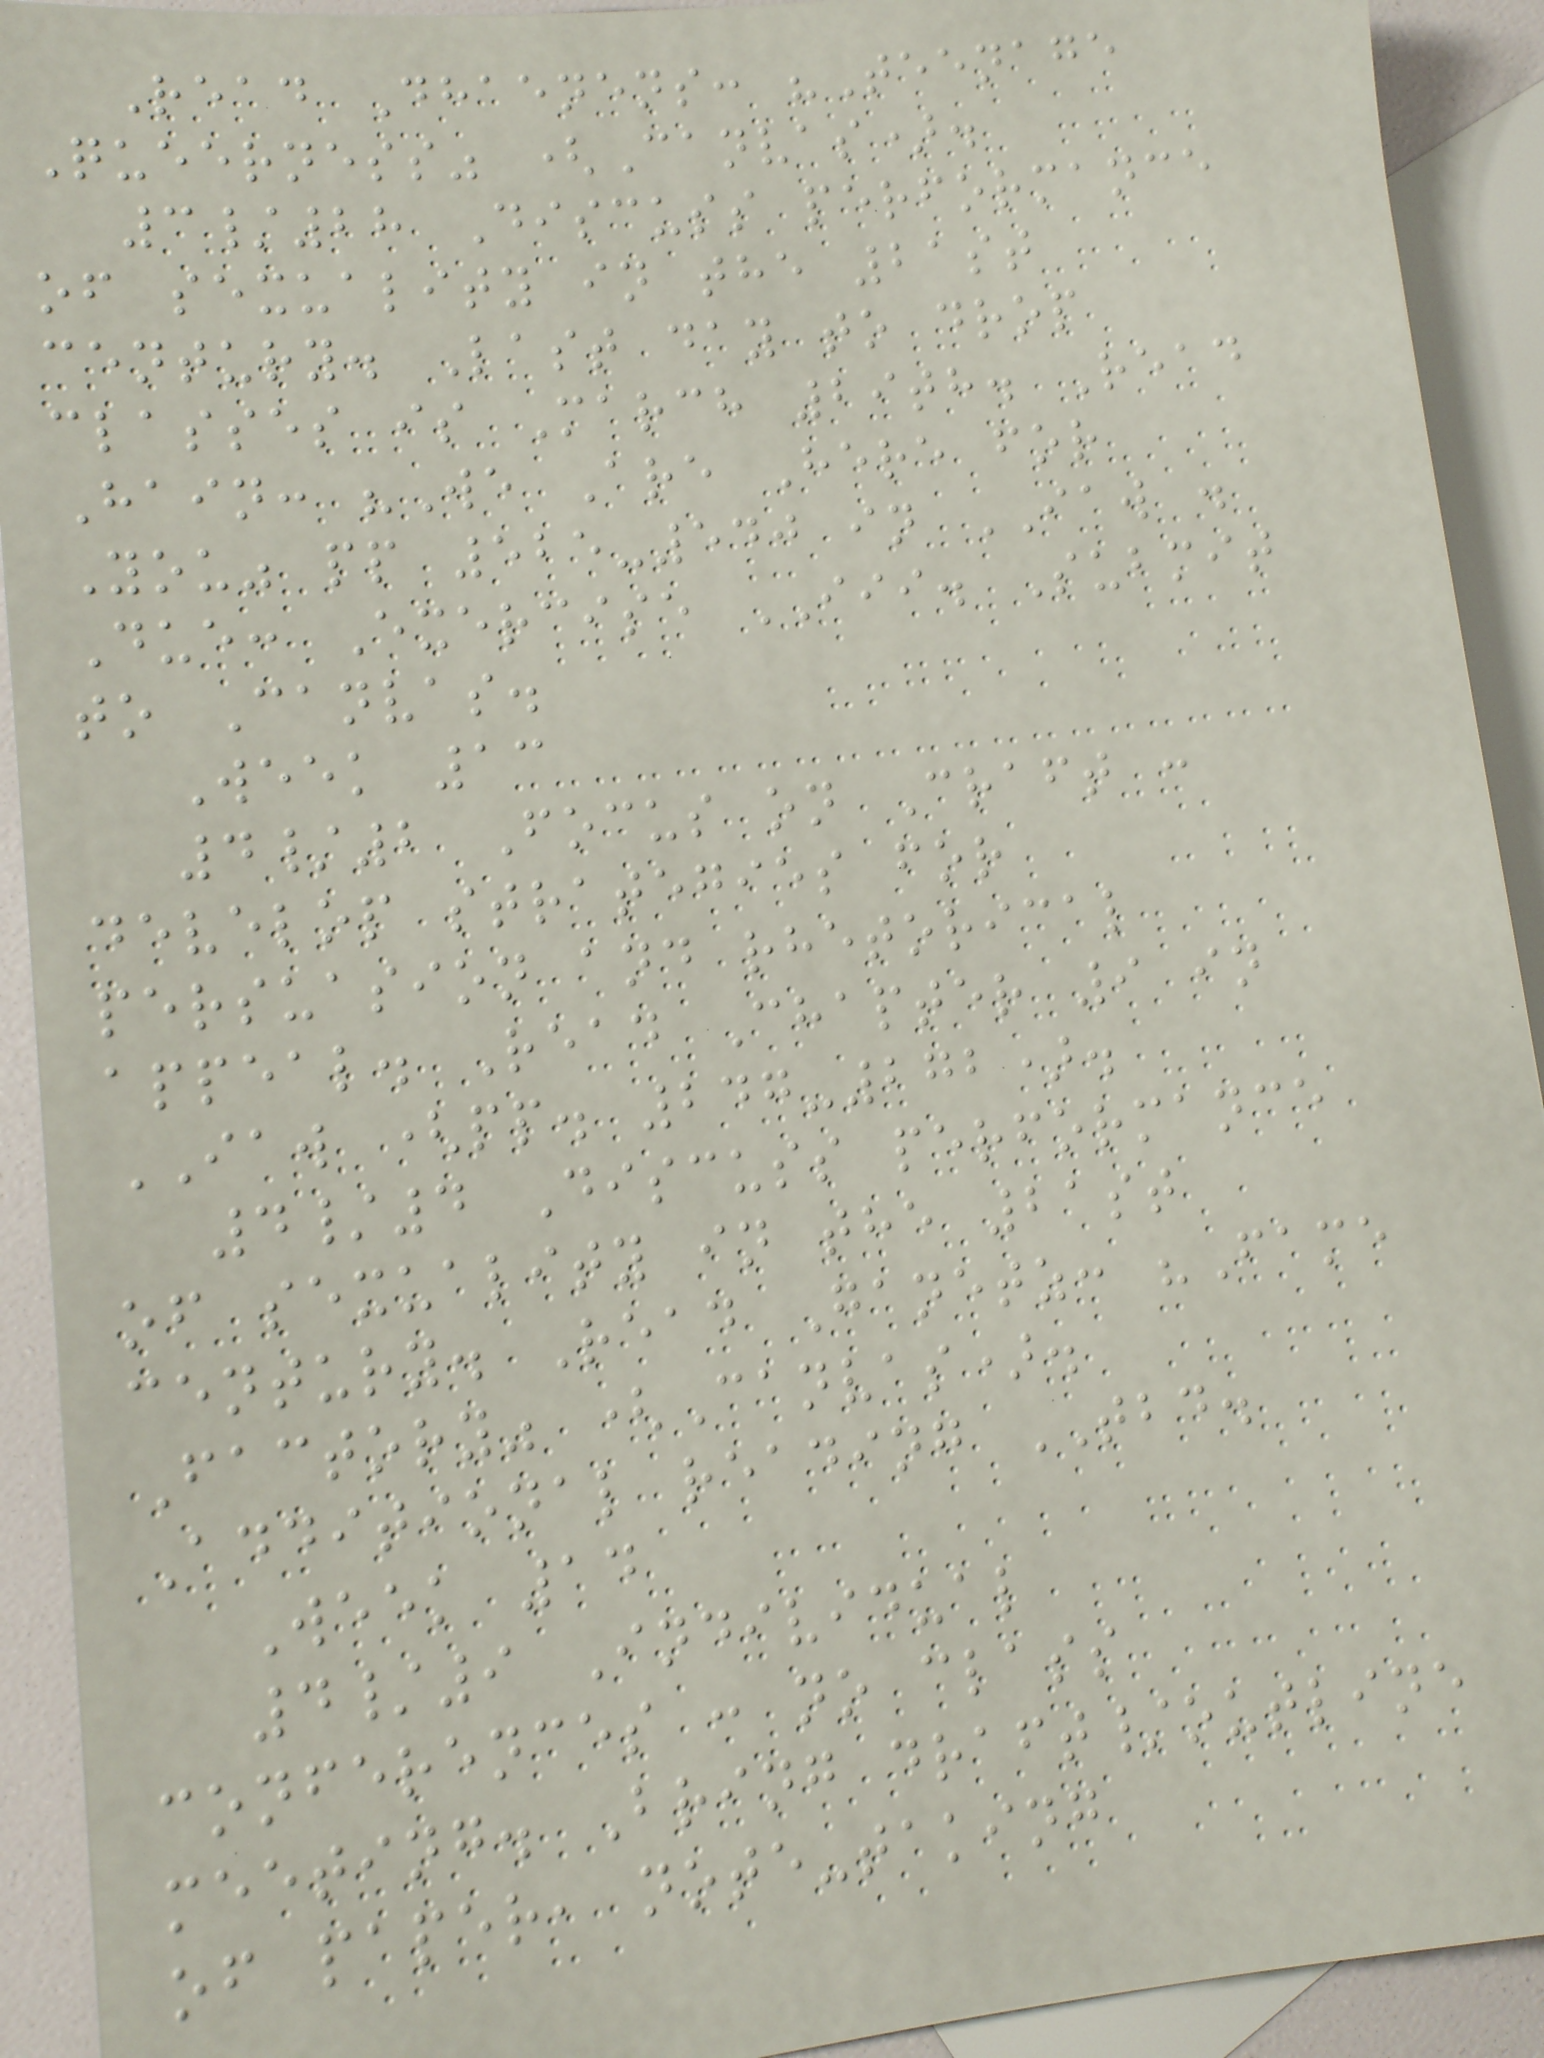Read Dhaenens: "Teenage
Queerness" (Canvas).
3/28 Discuss performance
of sexuality in the 21st
century. Last day to drop
classes is March 29th. Read
Hain: "We Are Here for
You" pp 525-540 in IAW .
Due: Exercise III. Submit
to Canvas.
Week 13
4/2 Focus on Craft :
develop strategies for
persuasion and rhetorical
appeal. Read Chapter 9 in
IAW (pp. 247-272).
4/4 Discuss performance
of sexuality in the 21st
century. Read Ganetz: "Fame
Factory" (Canvas).
Additional reading TBD.
Week 14
4/9 Individual
conferences : no class
meeting. Bring draft/outline
of paper, note-taking
